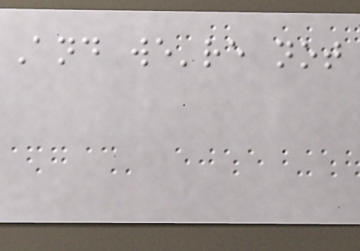And we're not
